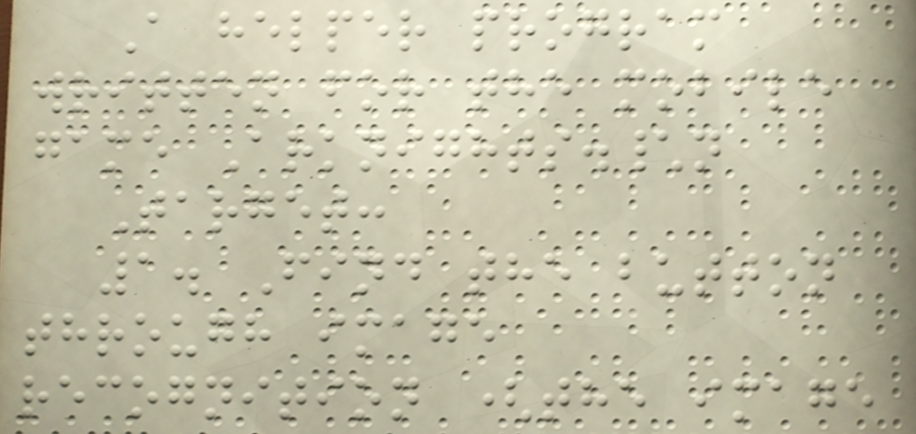A helper program
written for the mobile
game Arknights.\n
Target:
1. Find the button
through image
recognition (the image
